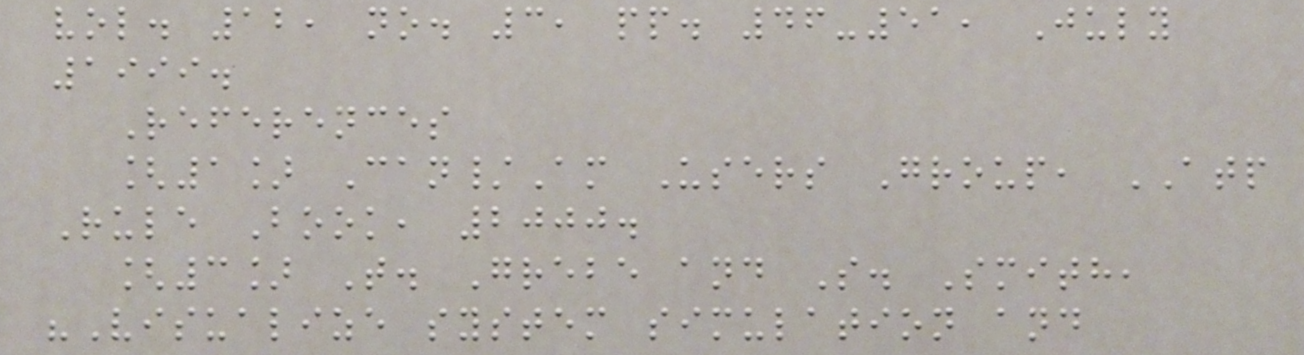vol. 12, no. 3, pp. 46-51, July
1999.
References
[1] Can/Am Users Group, ATP
Rule Book, 2000.
[3] T. Grebe and S. Smith,
"Visualize system simulation and
